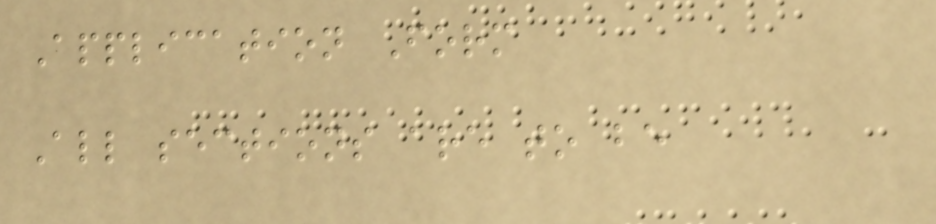Application Form
All sections are to be
